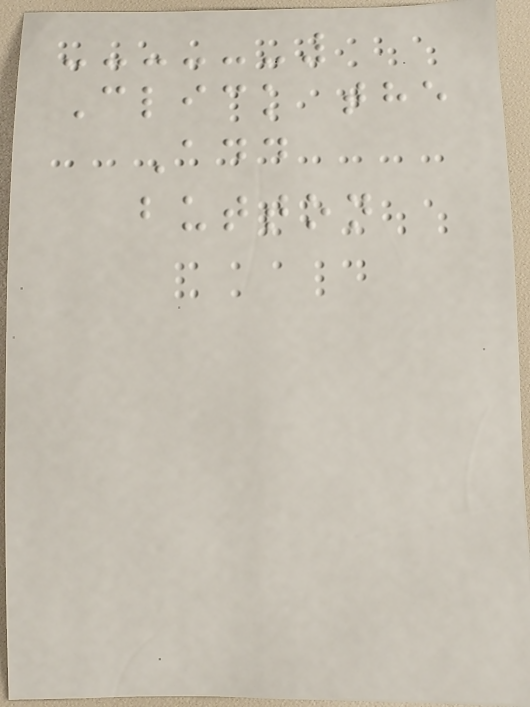Click the
Add
button
